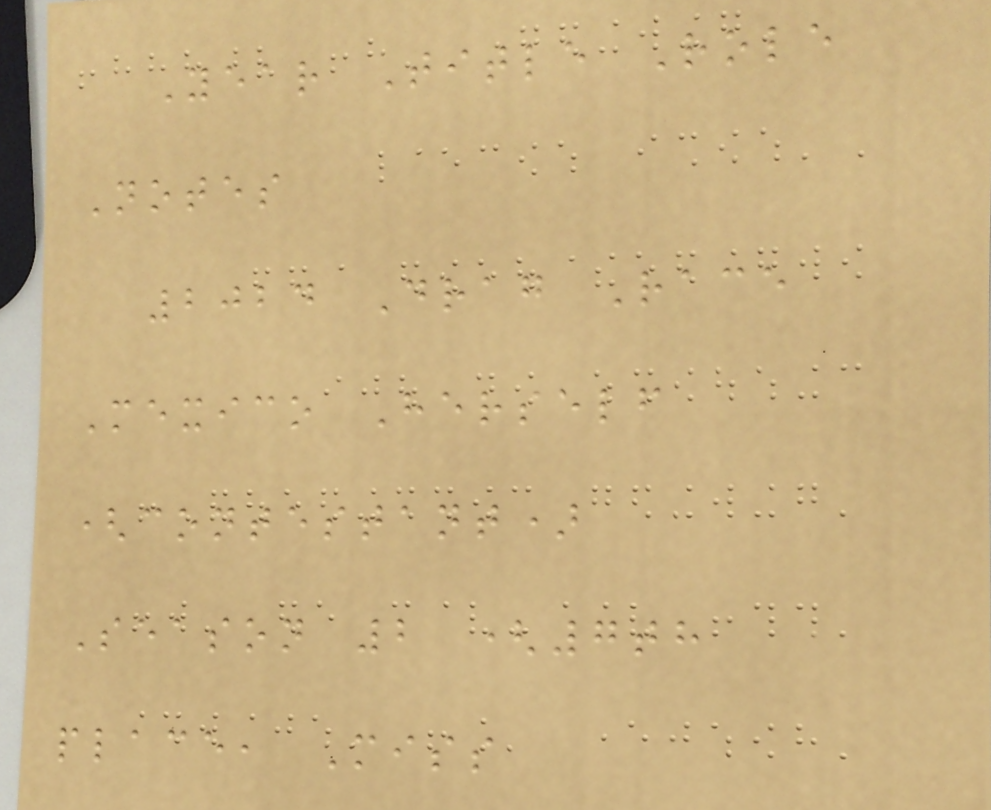Year Title Role
Notes
2024 Drag Race
Mexico Herself
(contestant)
Season 2 (7th
place, Miss
